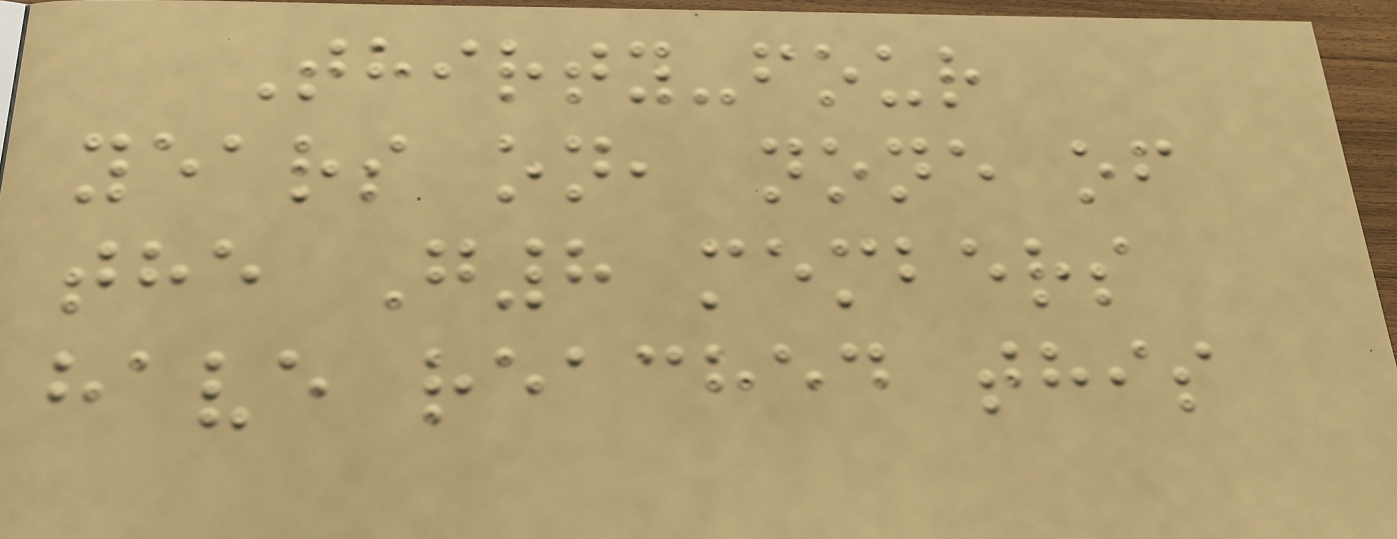Thirty-four
years on, none of
the G8 members
have reached this
